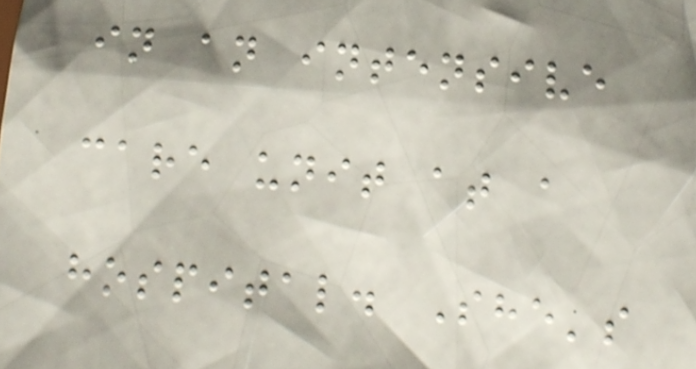in an intensive
care unit at a
hospital. She's
